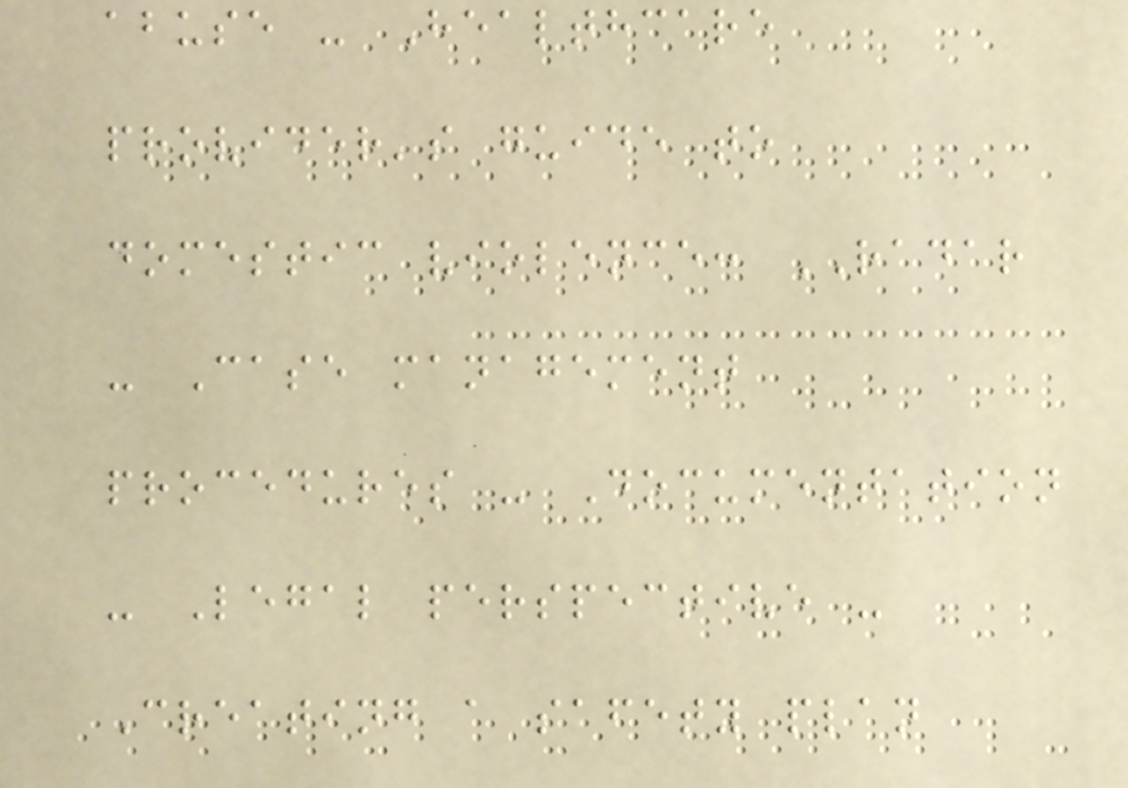abuse - Healthcare
provider's guide to
domestic violence: RADAR
- Case management
procedures - Documentation
- Legal perspective -
Creating a safety plan
